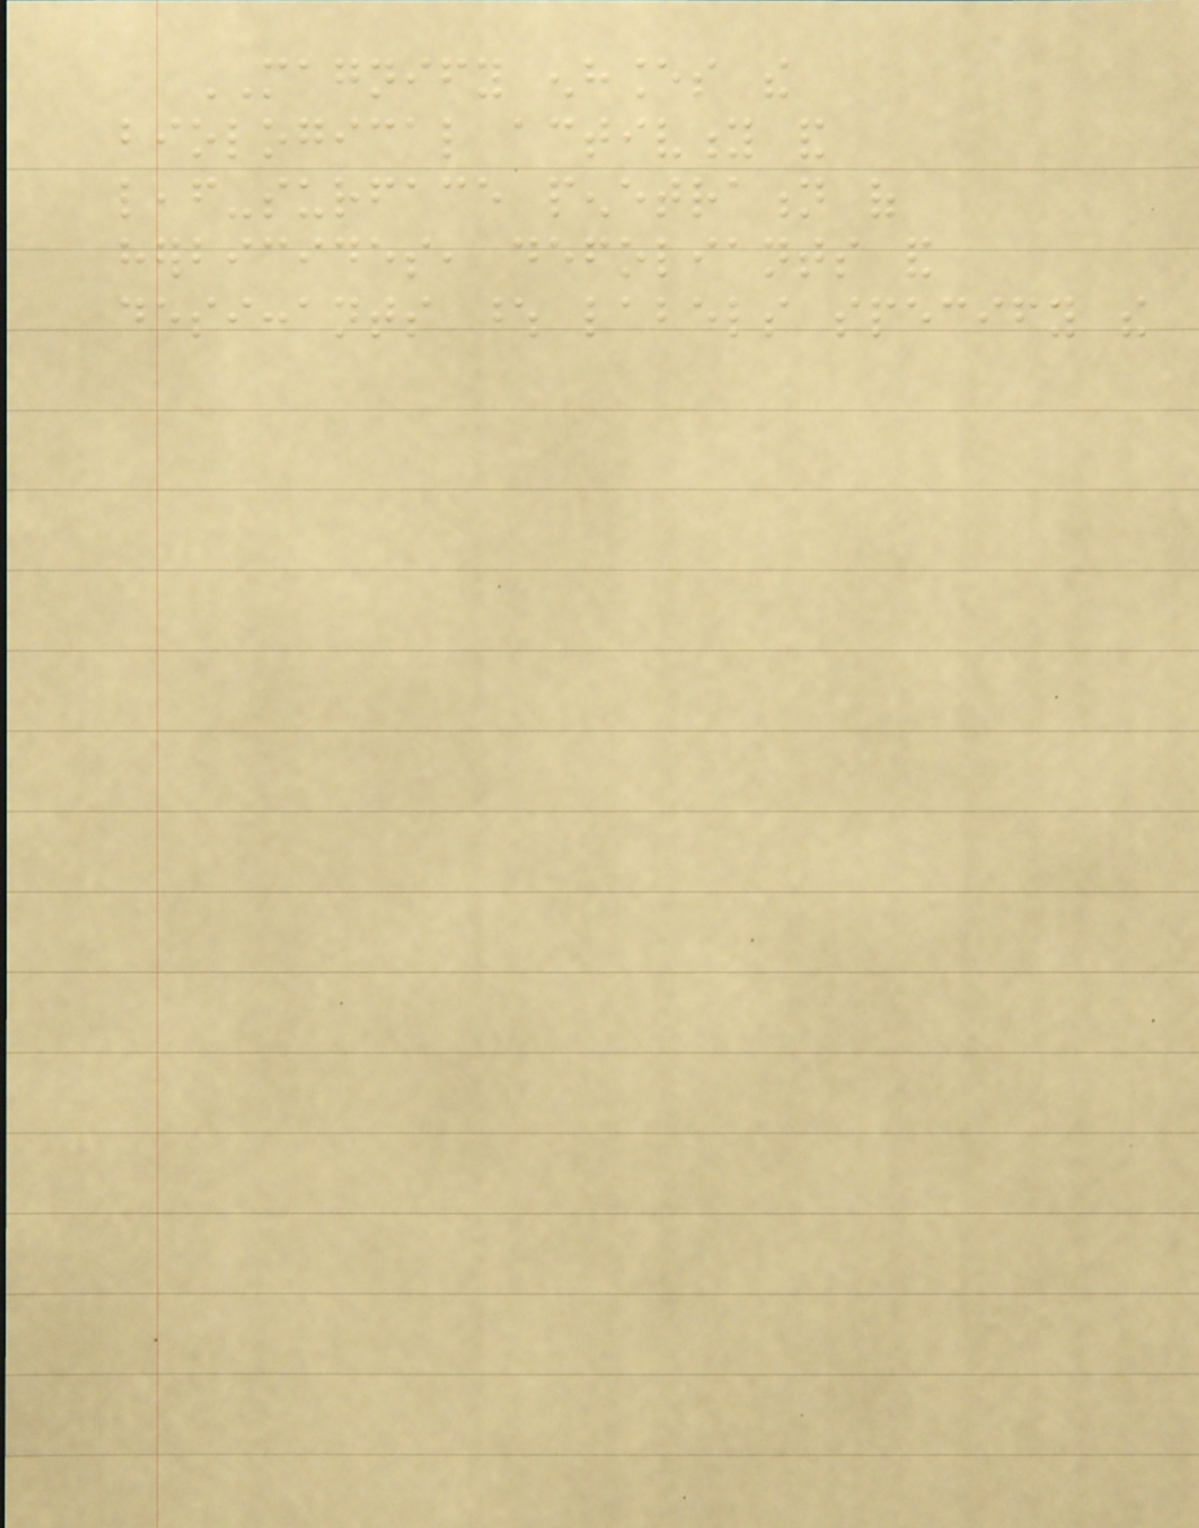MAGNIFY enhances the
biological activity and
leaf-surface penetration of
herbicides, defoliants and
desiccants whose labels specify the
